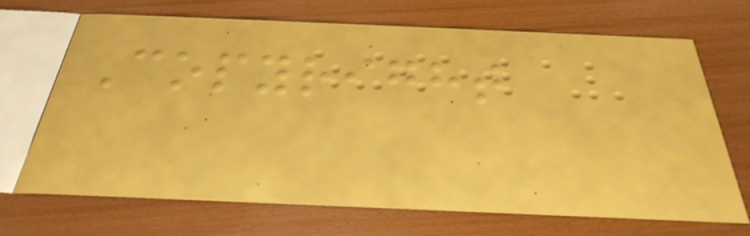Copyright
